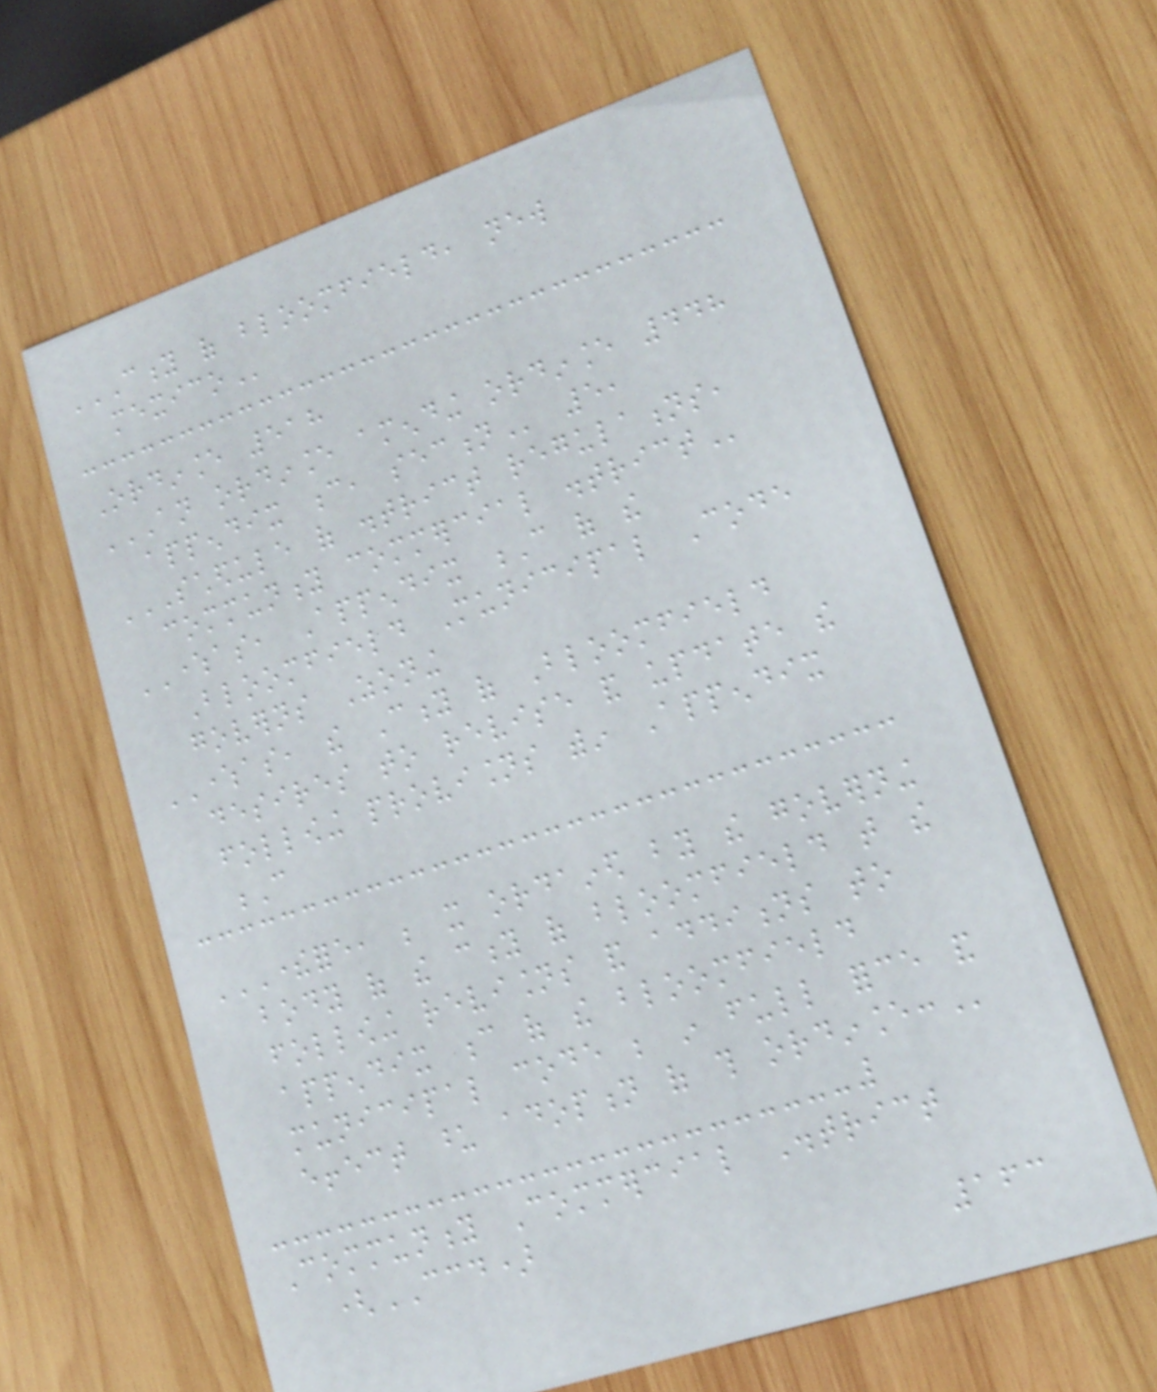CITY OF BLOOMFIELD, NEW
MEXICO
Ordinance 518
AN ORDINANCE AMENDING ORDINANCE 448
APPENDIX C, SECTION 5,
SCHEDULE OF DISTRICT REGULATIONS,
COMMUNITY COMMERCIAL DISTRICT
WHEREAS, Appendix C of the
Bloomfield Municipal Code
governs Zoning
WHEREAS, the City of Bloomfield
desires to revise and update the
following provisions within Appendix
C
THEREFORE, BE IT ORDAINED BY THE GOVERNING
BODY OF THE CITY OF BLOOMFIELD THAT THE
FOLLOWING REVISIONS AND ADDITIONS TO
APPENDIX C OF THE BLOOMFIELD
MUNICIPAL CODE BE IN FULL FORCE AND
EFFECT UPON ADOPTION OF THIS ORDINANCE:
Community Commercial District
(CCD)
163
